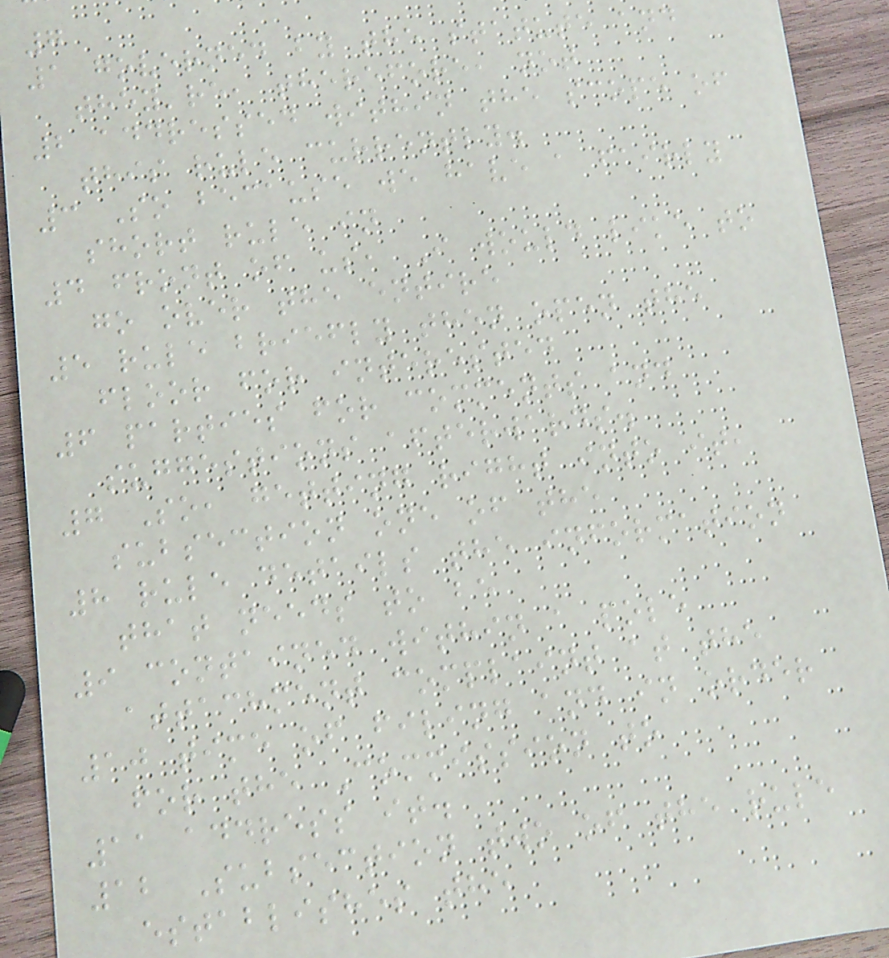7
1 governed by the statute and
they're, therefore, not
2 addressed within the scope of
this rule currently.
3 So because we have a fairly
short rule in
4 front of us, I would like to
go over the entire
5 rule briefly then open the
floor for interested
6 parties for comments and
suggestions afterwards.
7 So, getting right into it,
subsection one of the
8 rule details the information
that needs to be
9 contained within a pole
attachment complaint at the
10 time of filing and in order
for the Commission to
11 address it.
12 Subsection two of the rule
establishes the
